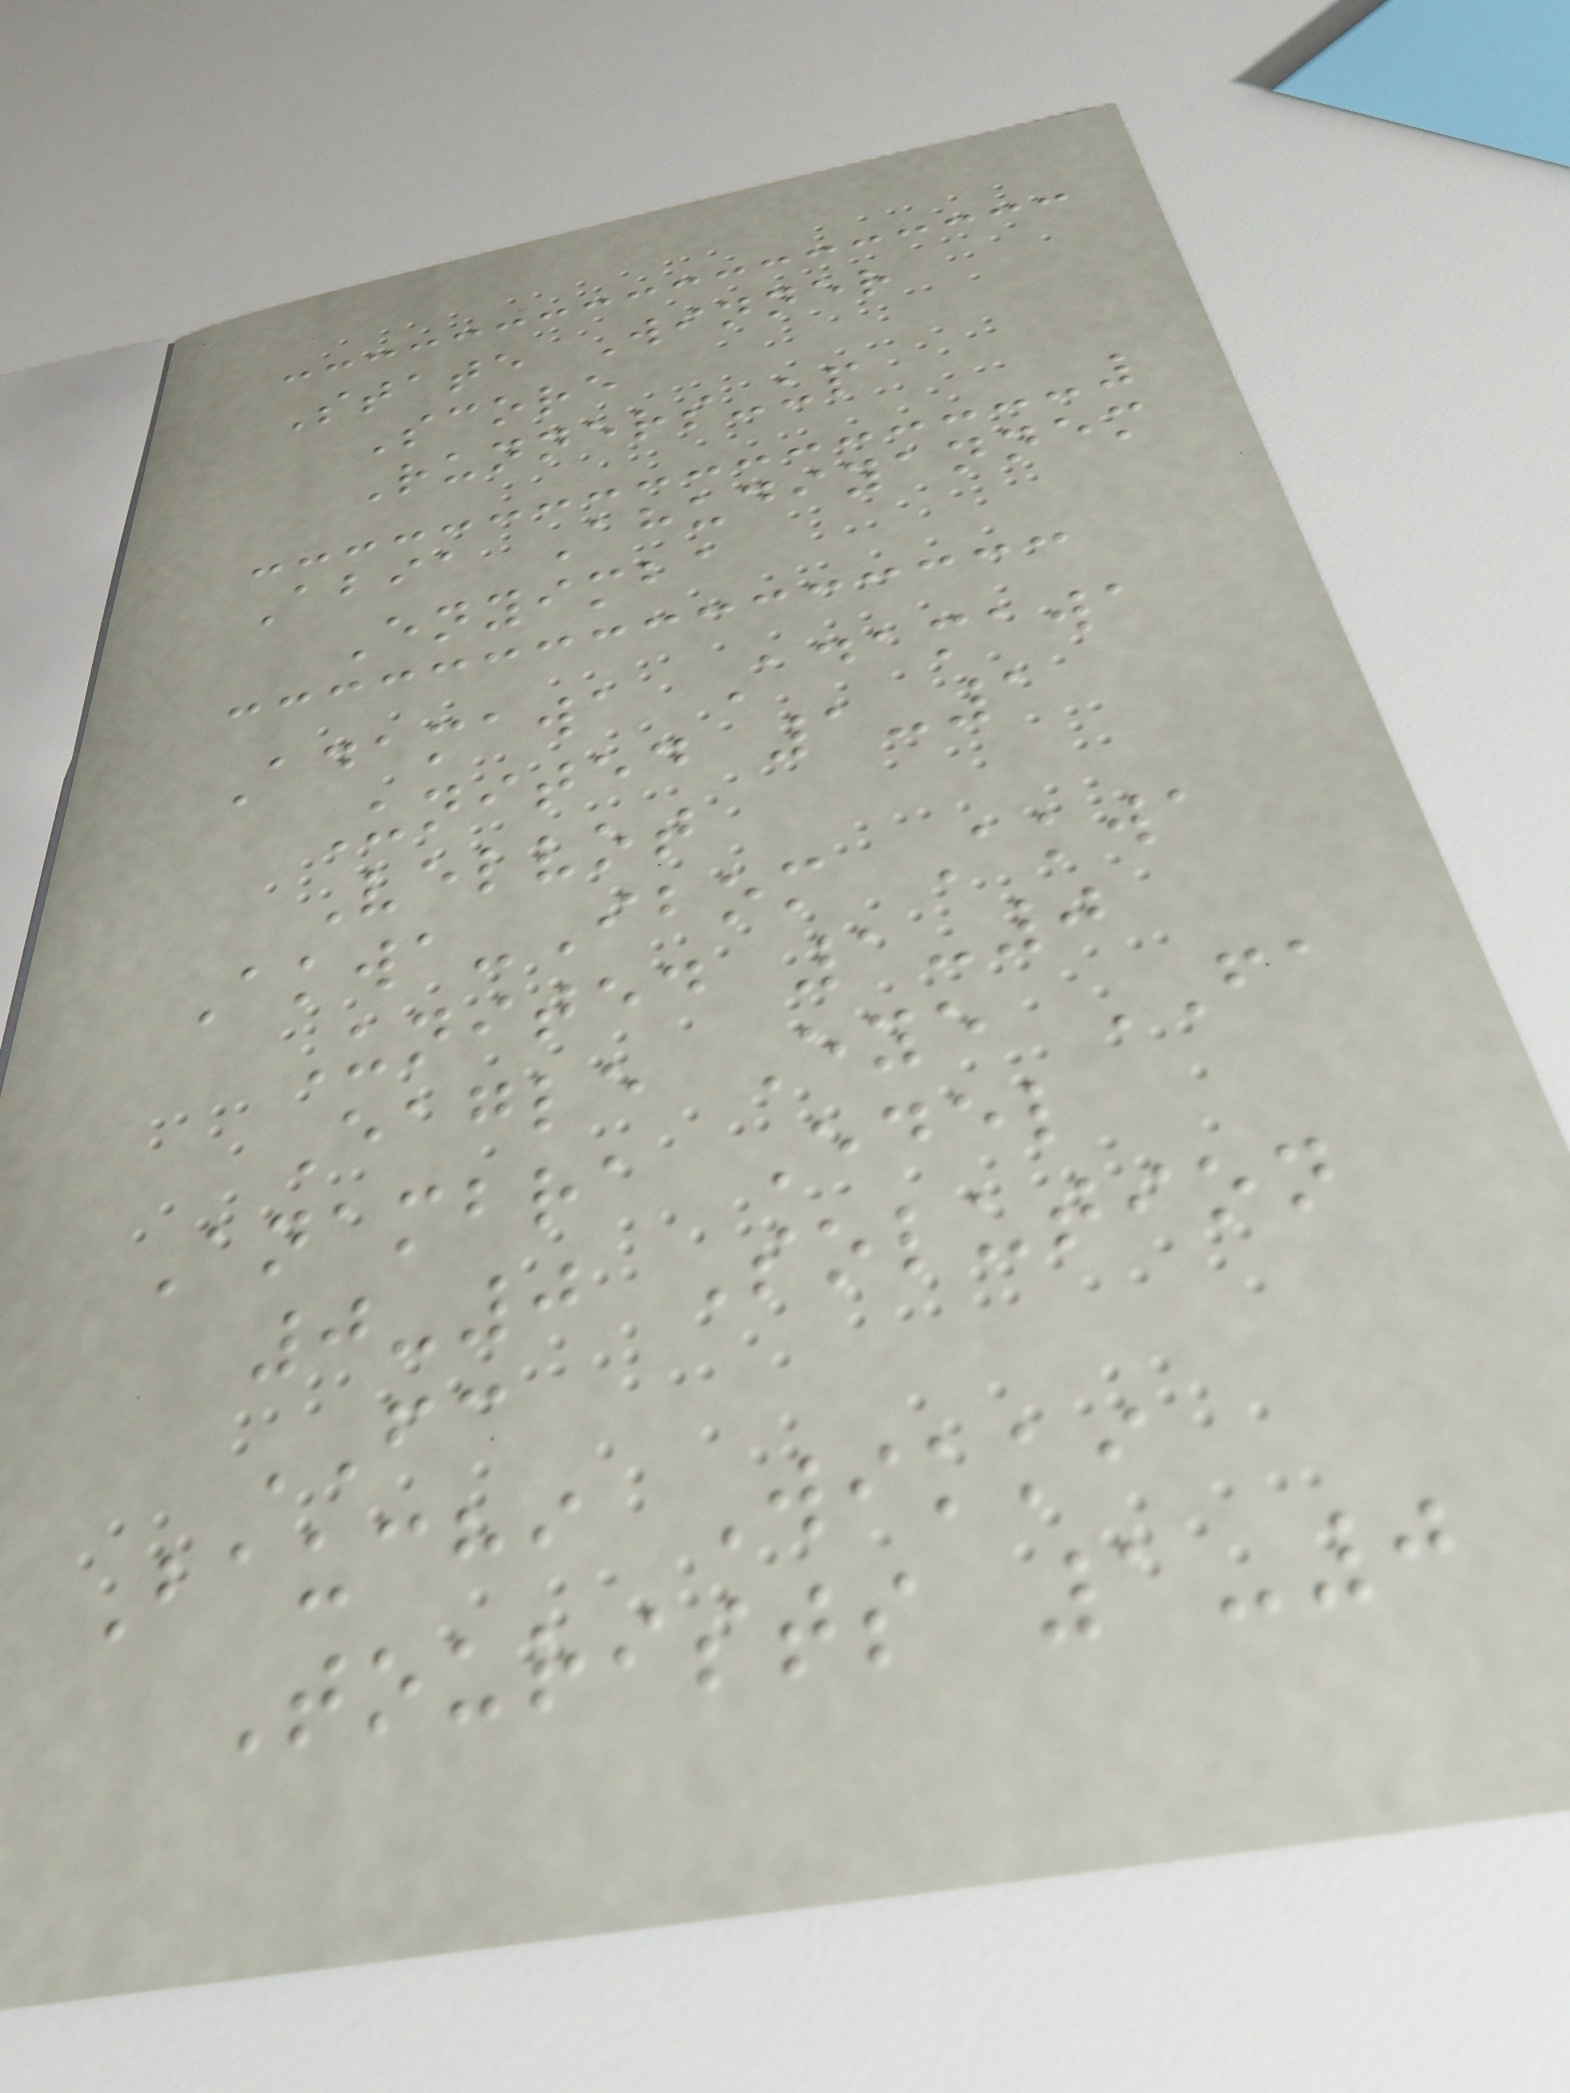State Winner
Score
Runners-up
Abia Ahudiyannem
Enyimba
Adamawa Adamawa
United 1-1
Velvot
Akwa-Ibom Akwa
United 1-0
Eagle Eye FA
Anambra Edel
0-0 Solution
FC
Bauchi Wikki
Tourists 1-0
